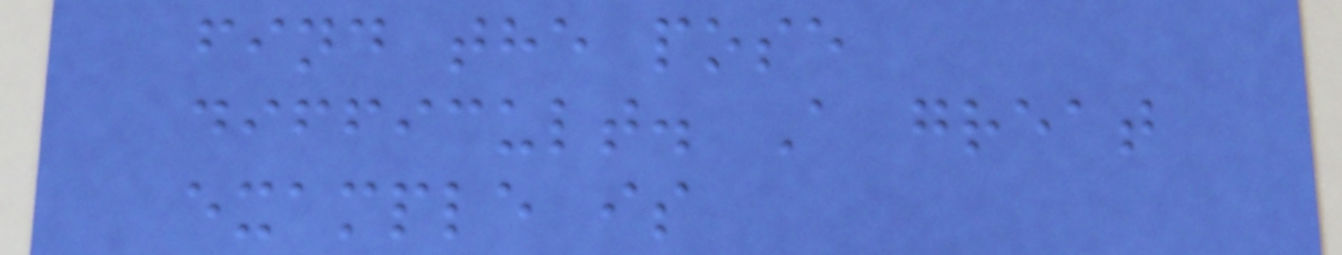find the pose
difficult. A great
example is
